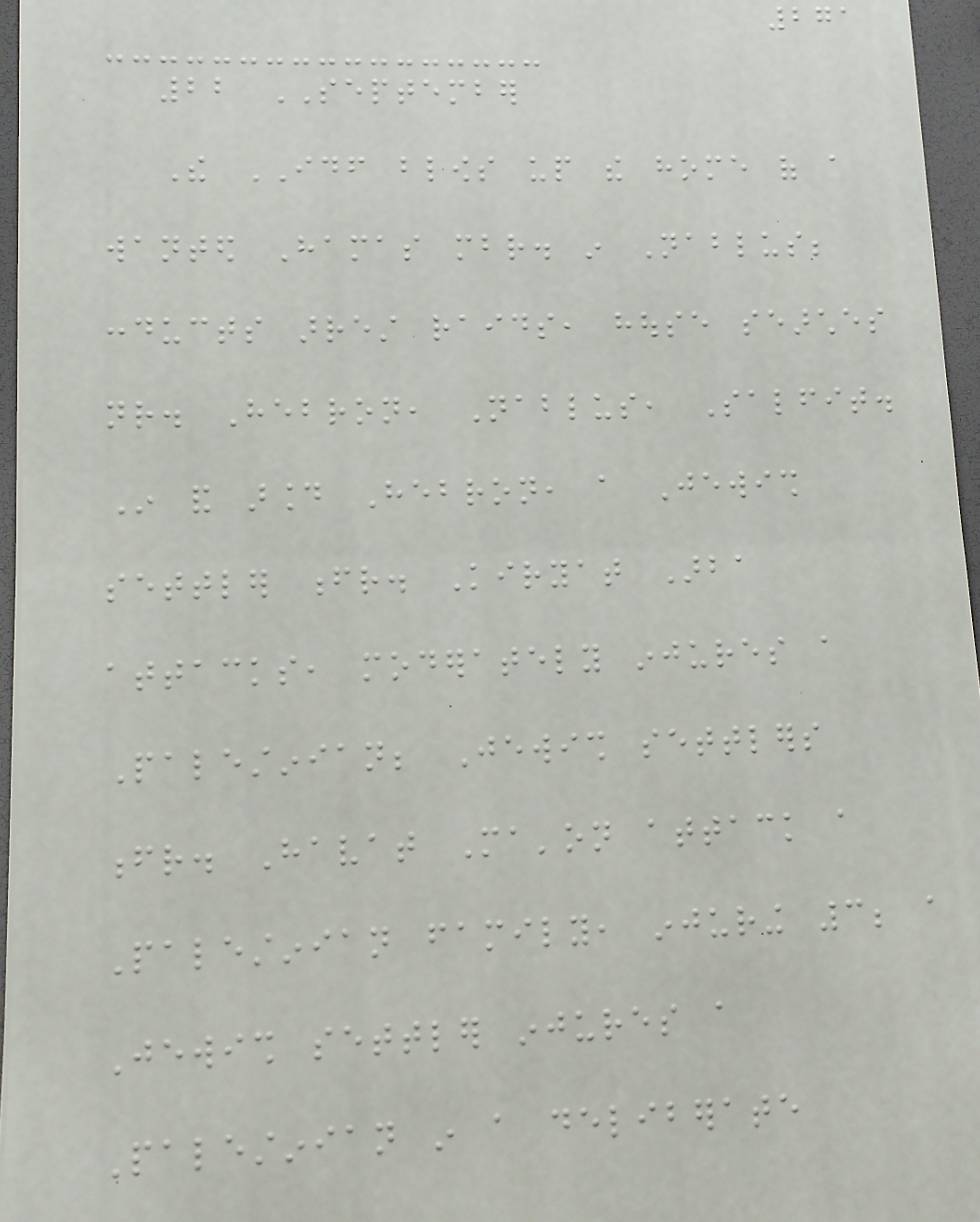271
22 SEPTEMBER
The IDF blows up the home of a
wanted Hamas mbr. in Nablus;
conducts arrest raids, house searches
nr. Hebron, Nablus, Salfit.
In and around Hebron, a Jewish
settler fr. Kiryat Arba
attacks, moderately injures a
Palestinian; Jewish settlers
fr. Havat Ma'on attack a
Palestinian family, injuring 3; a
Jewish settler injures a
Palestinian in a deliberate
